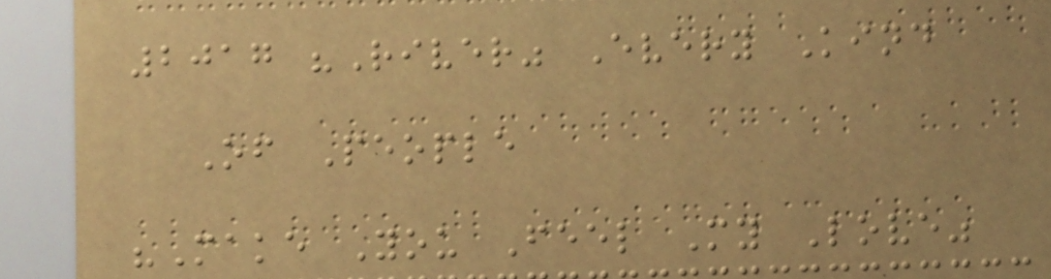2017 "River" Every Kind
Of People
"Make You Feel My Love"
